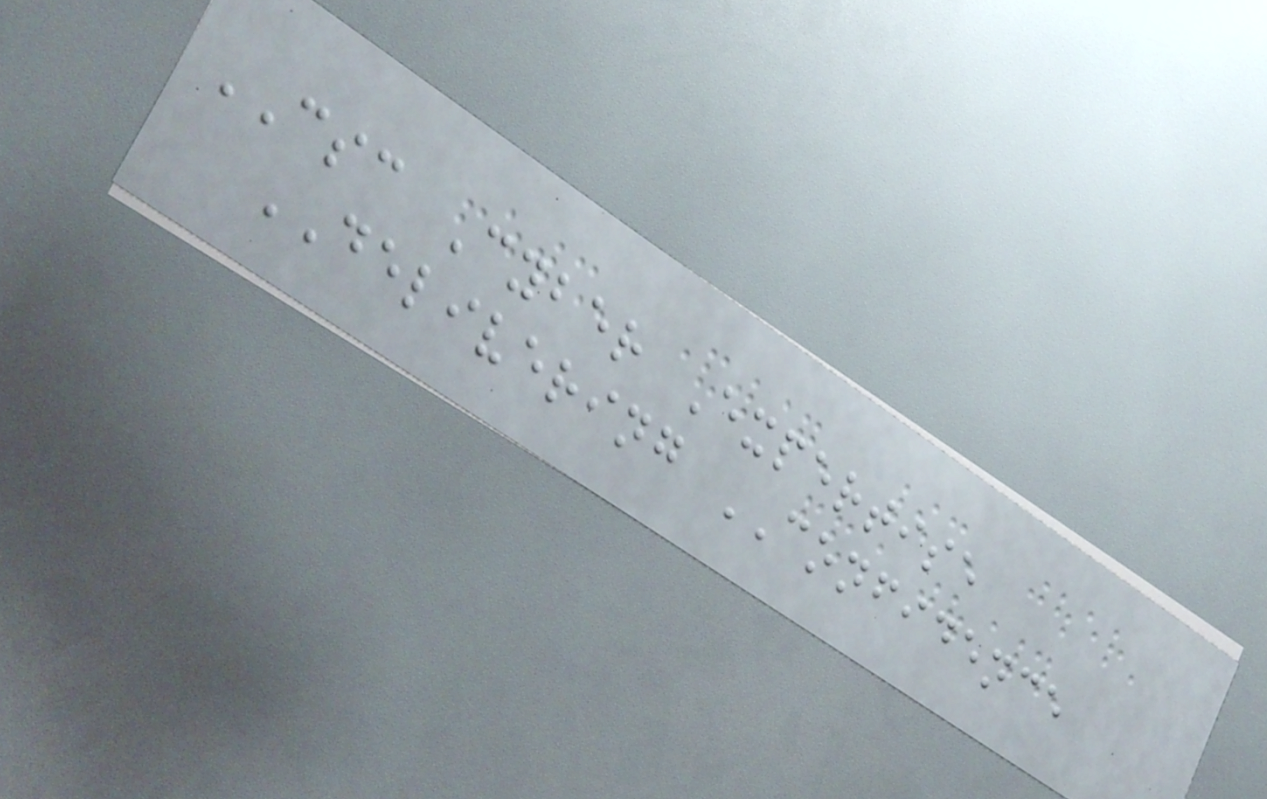CSC Cyber Expertise
DELIVERING CONFIDENCE
